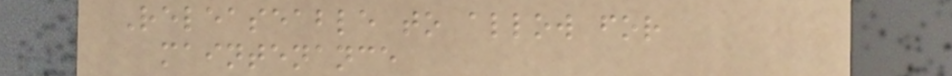Releaseable to allow for
maintenance
